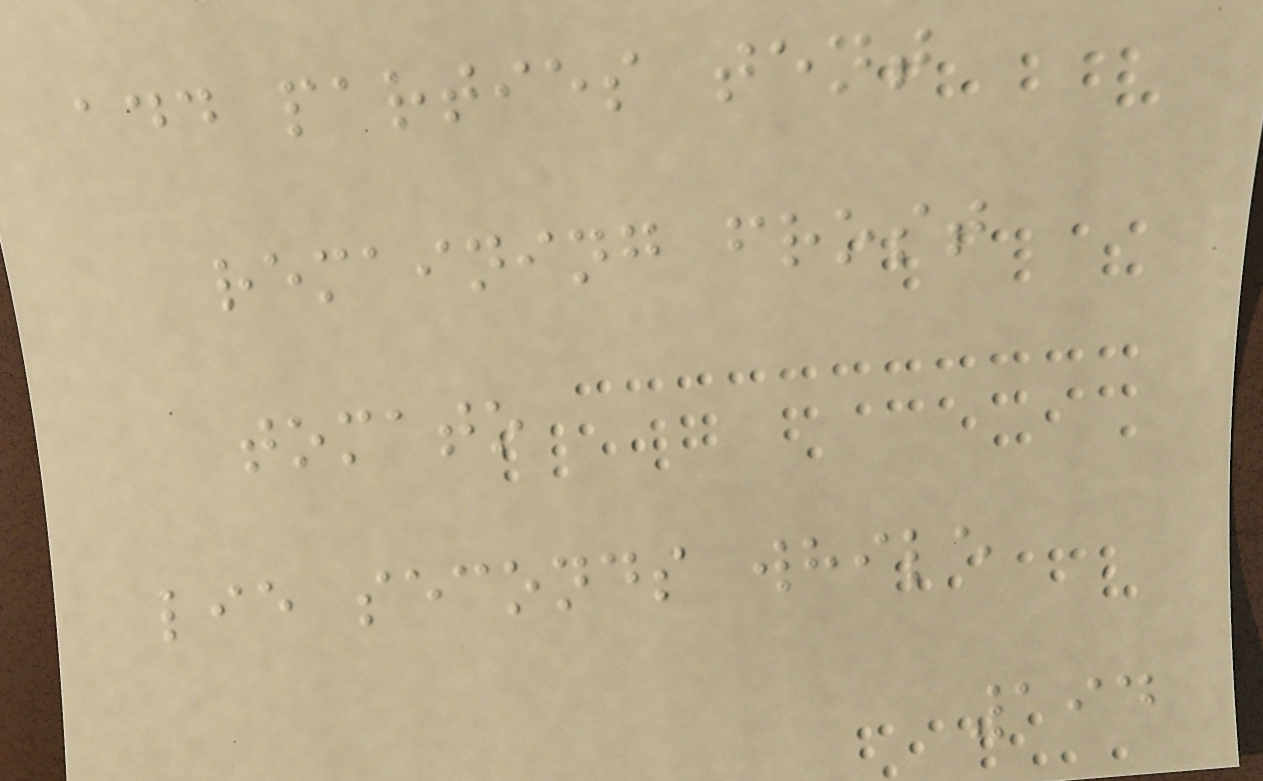add parties tent
remaining frost
tomato
lie seconds while
194
